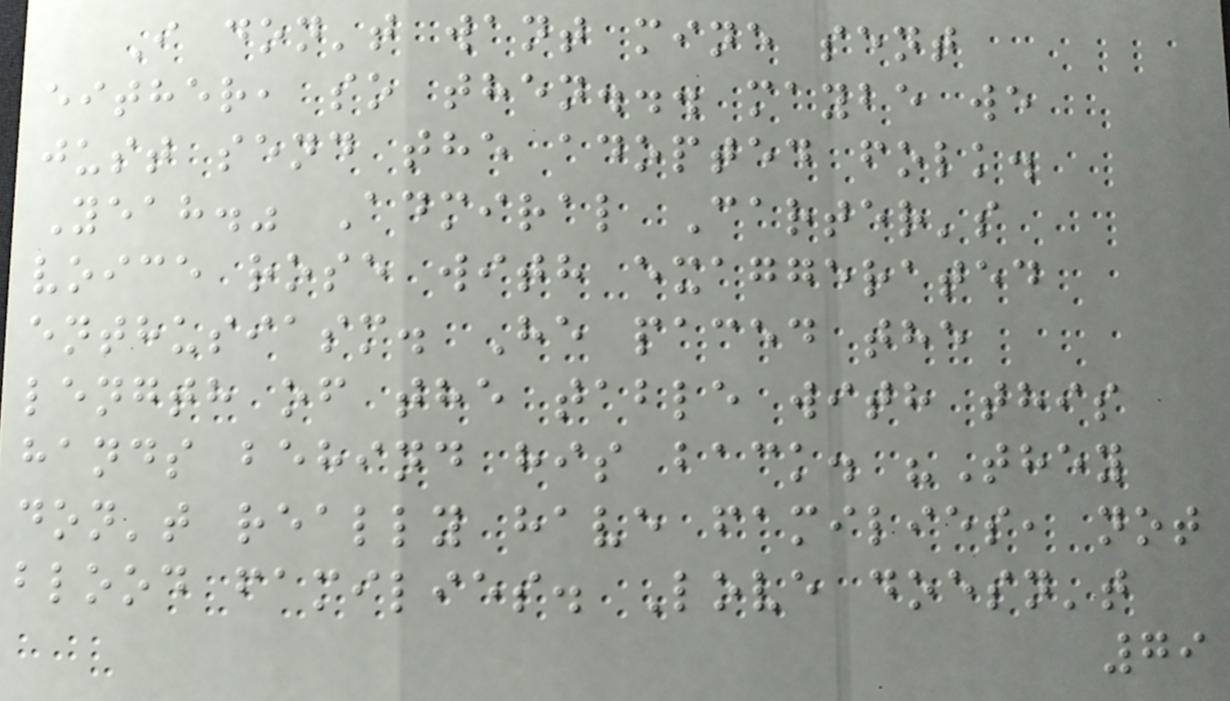I don't want mine sent
either, so then... maybe we
just send the adopted folk.
Yeah." Admiral Carter's
voice rose with exaggerated
enthusiasm. He paced the
length of the table with this
hands behind his back. "They
don't really have families, not
blood families. Love doesn't
79
